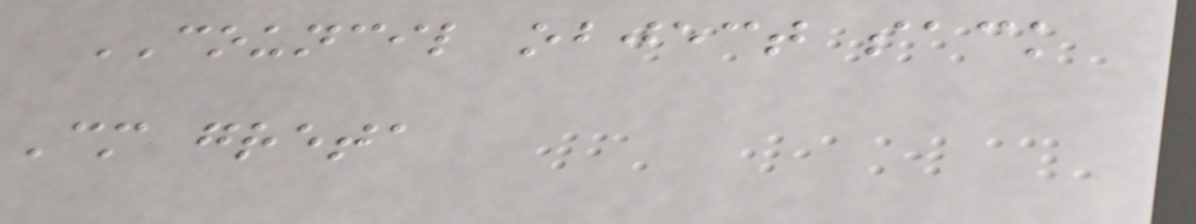COUNCIL object sack
Cm greta
